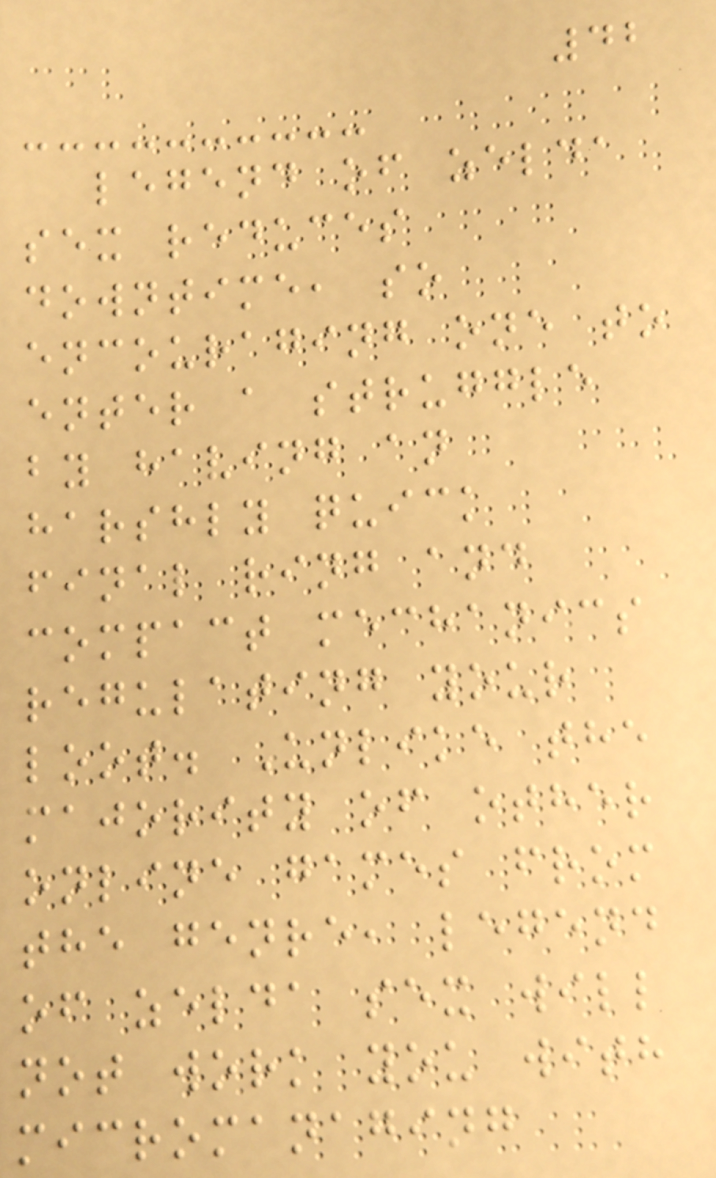42
legend of zelda
sex reduces
downtime, so
encouraging one to
enter a struggle
by having an
harshly quick
final ring and
compact mechanics
regulating your
loot. Unlike the
majority of other
online games from
the genre, legend
of zelda sex will
not work you with
micromanaging
